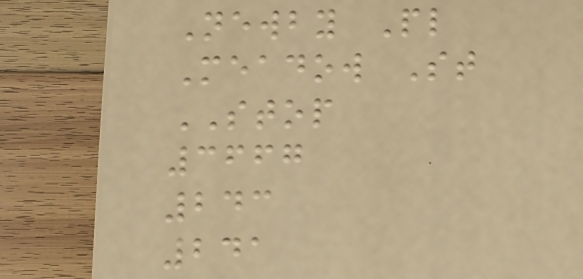Newby Pl
Meadow St
STOP
3667
243
241
